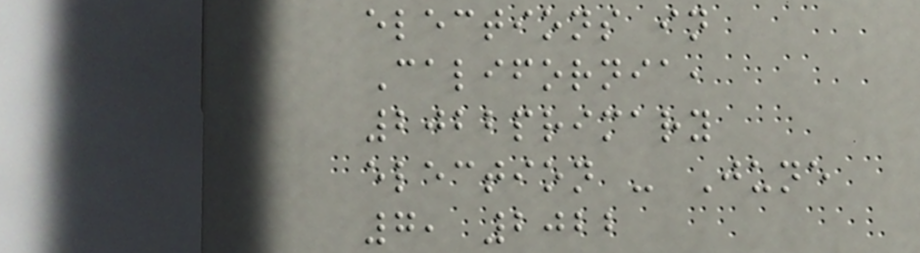elections in
California,
2022primary
election - June
7, 2022
